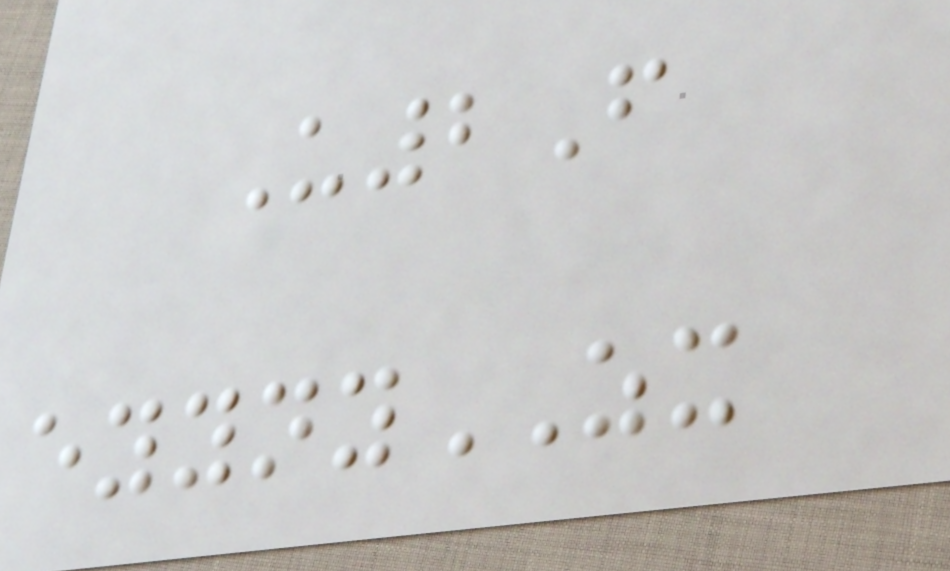U2F
eyynyZX
